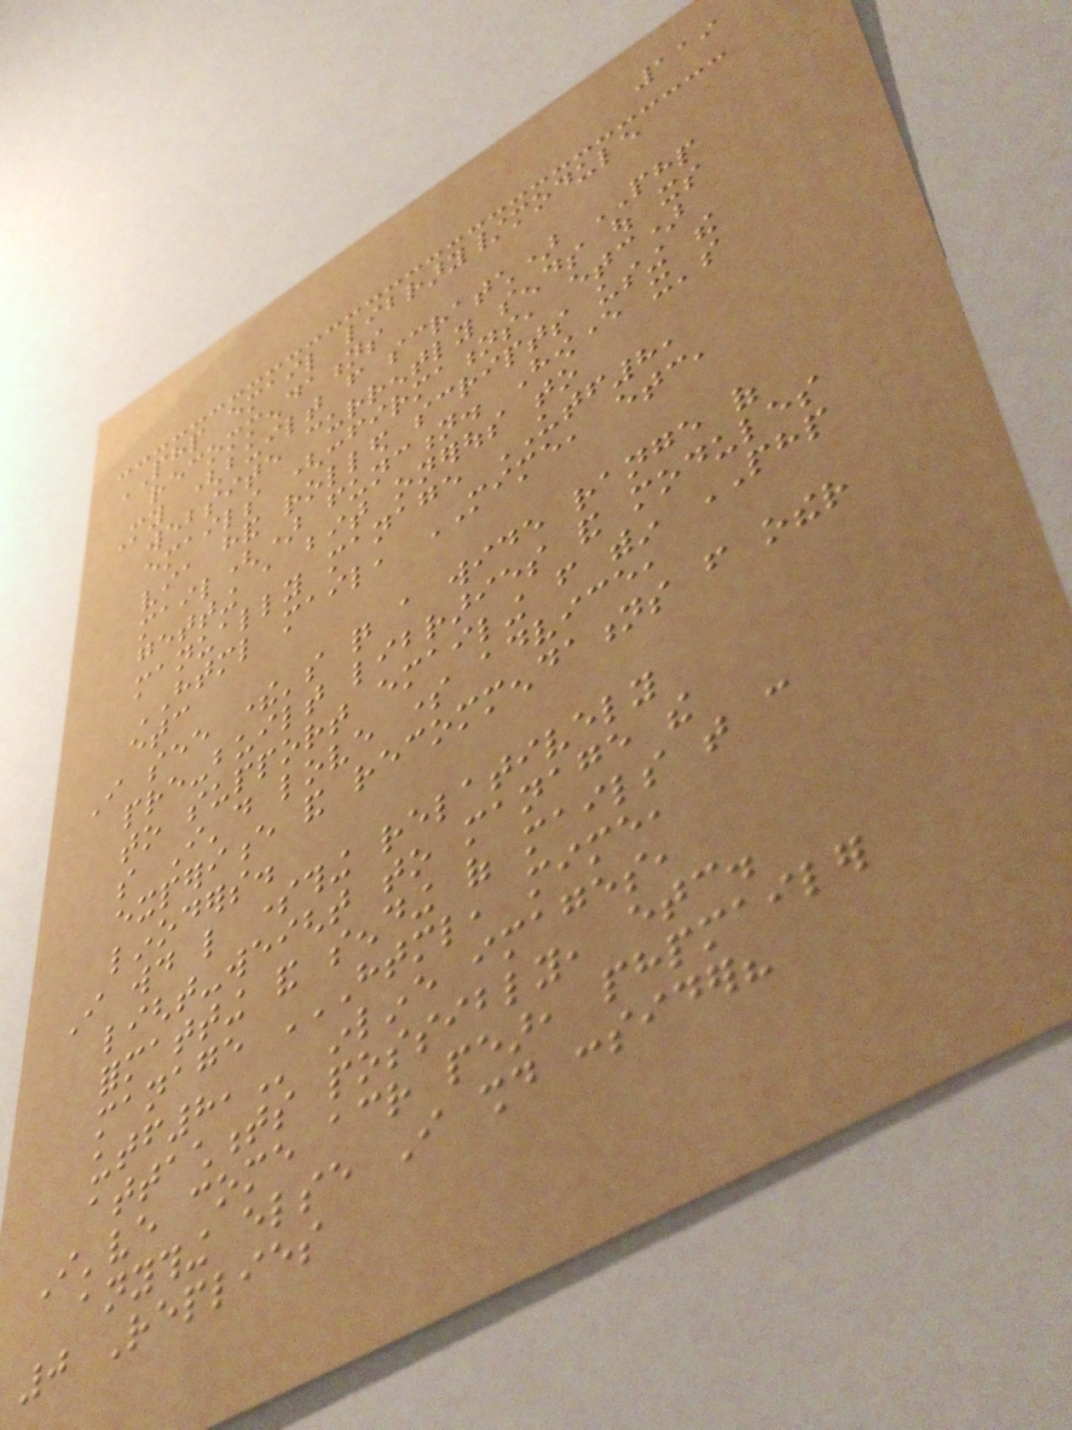119
PHP email library/module
recommendations
My (built from scratch) PHP
website currently sends out its
emails (confirmations, etc)
via hand rolled scripts using the
mail() function. However it's
getting a bit onerous to
manually manage UTF8,
HTML mail, MIME, etc,
etc
I see there's quite a wide range of
pre-built libraries and modules
to support emailing from within PHP
so I'd love some advice,
experience and recommendations from other
linoders.
I would like something relatively
light-weight to manage the
formatting and sending of mails that can
manage HTML, MIME,
UTF8, inline images,
attachments possibly, etc.
I've come across pear, phpmailer
anything else I should consider?
0 Replies
